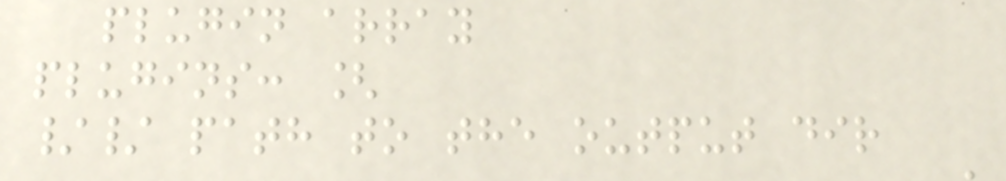plugin array
plugins: [
// path to the output dir
